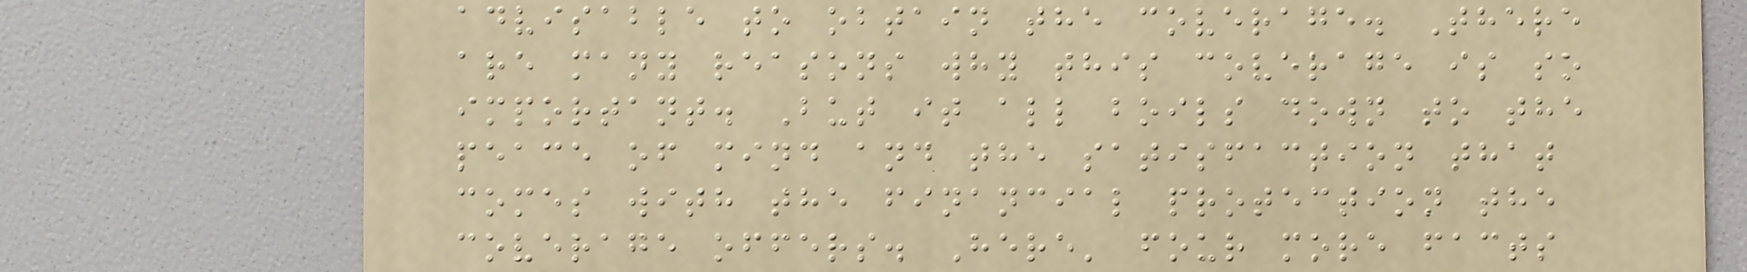advisable to obtain the coverage. There
are many reasons why this coverage is so
important. But it all boils down to the
peace of mind and the satisfaction that
comes with the financial protection the
coverage offers. Here' four more facts
